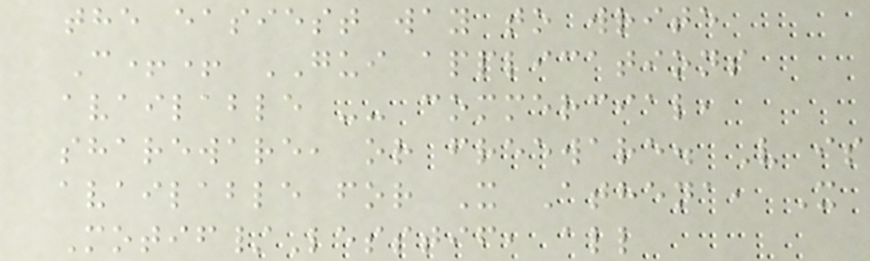the easiest way to write
C++ GUI applications
available -- commercial,
shareware, or freeware. V is
available for X Athena, X
Motif/Lesstif, all
